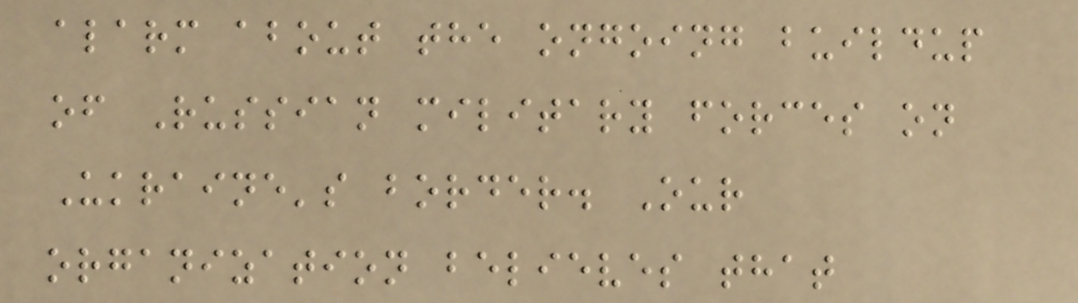alarm about the ongoing buildup
of Russian military forces on
Ukraine's border. Our
organization believes that
